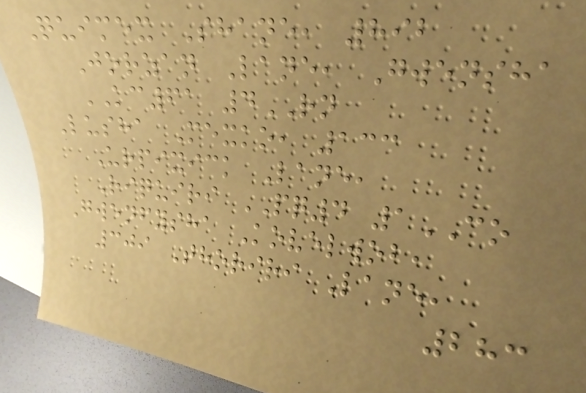Quimex Shane, 892
Jorzan Lane, Gwensha
KC61 4RN
Lusha Mexko, 133
Urpixick Lane,
Riquiri PQ4 1CO
Gwenfysha Kovelwob,
309 Thoriri Lane,
283
